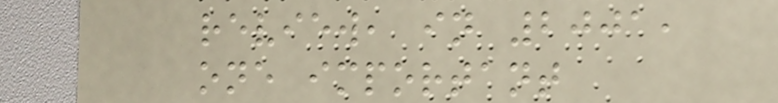review, in 2001,
one important
